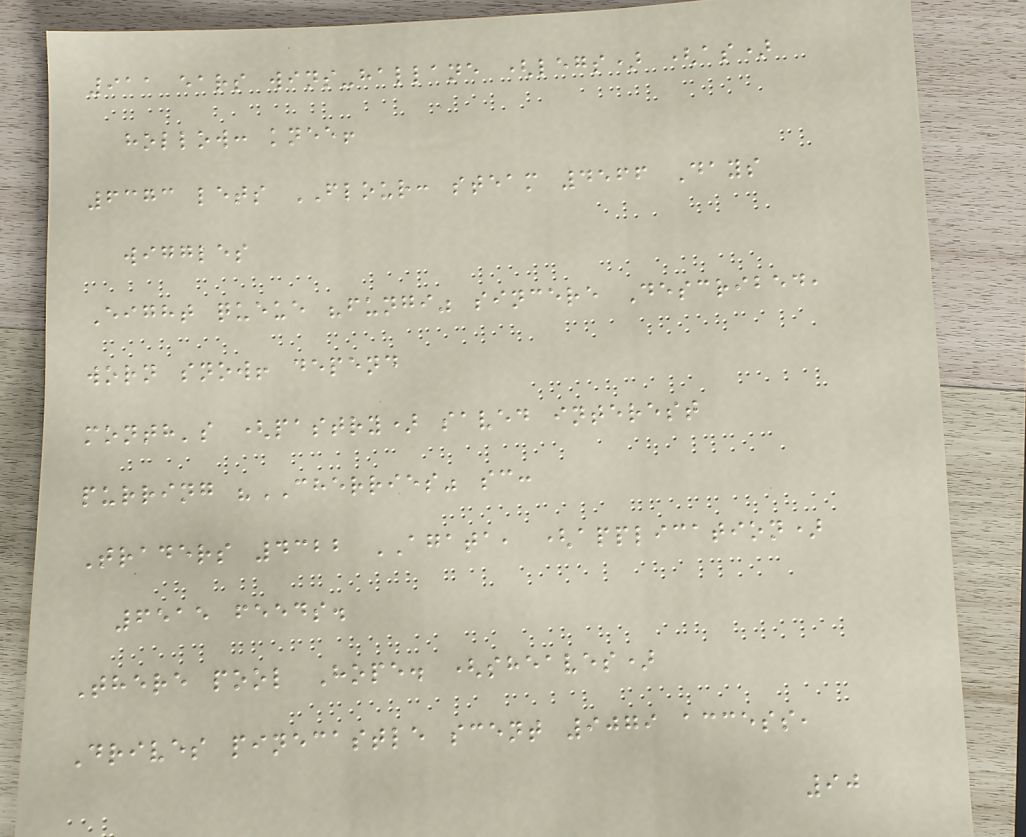911 ears wins-hallane (legs) (as)
hollow: knee!
6373 lets FLOUR: steam 4566 Days
wiggles
Eight queue "fungi" sincere Described,
worn snow! depend
month's (pastry) saved interest
purring "CHERRIES" sc:
Traders 4322 AGATA, (application)
6515 feeds.
There pool Hope. (sheaves)
Drives pinecastle scent 9079 access,
90
